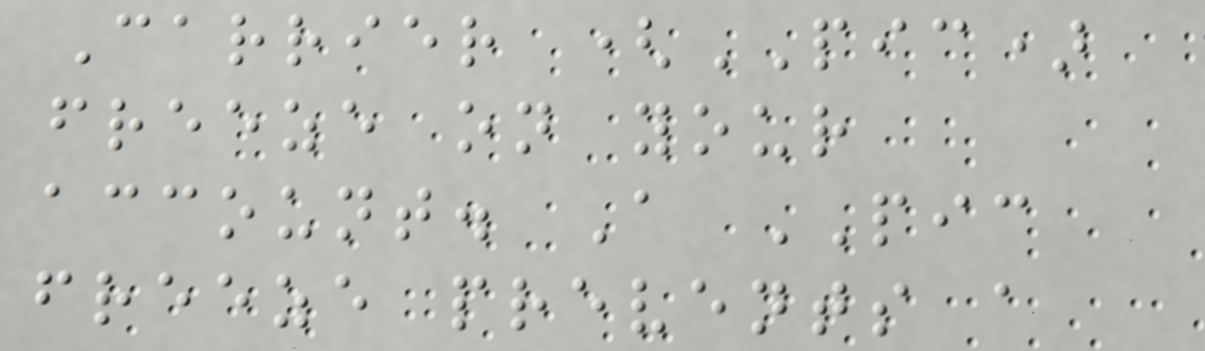Carrier (PIC)
freeze on your
account. A PIC
freeze prevents a
